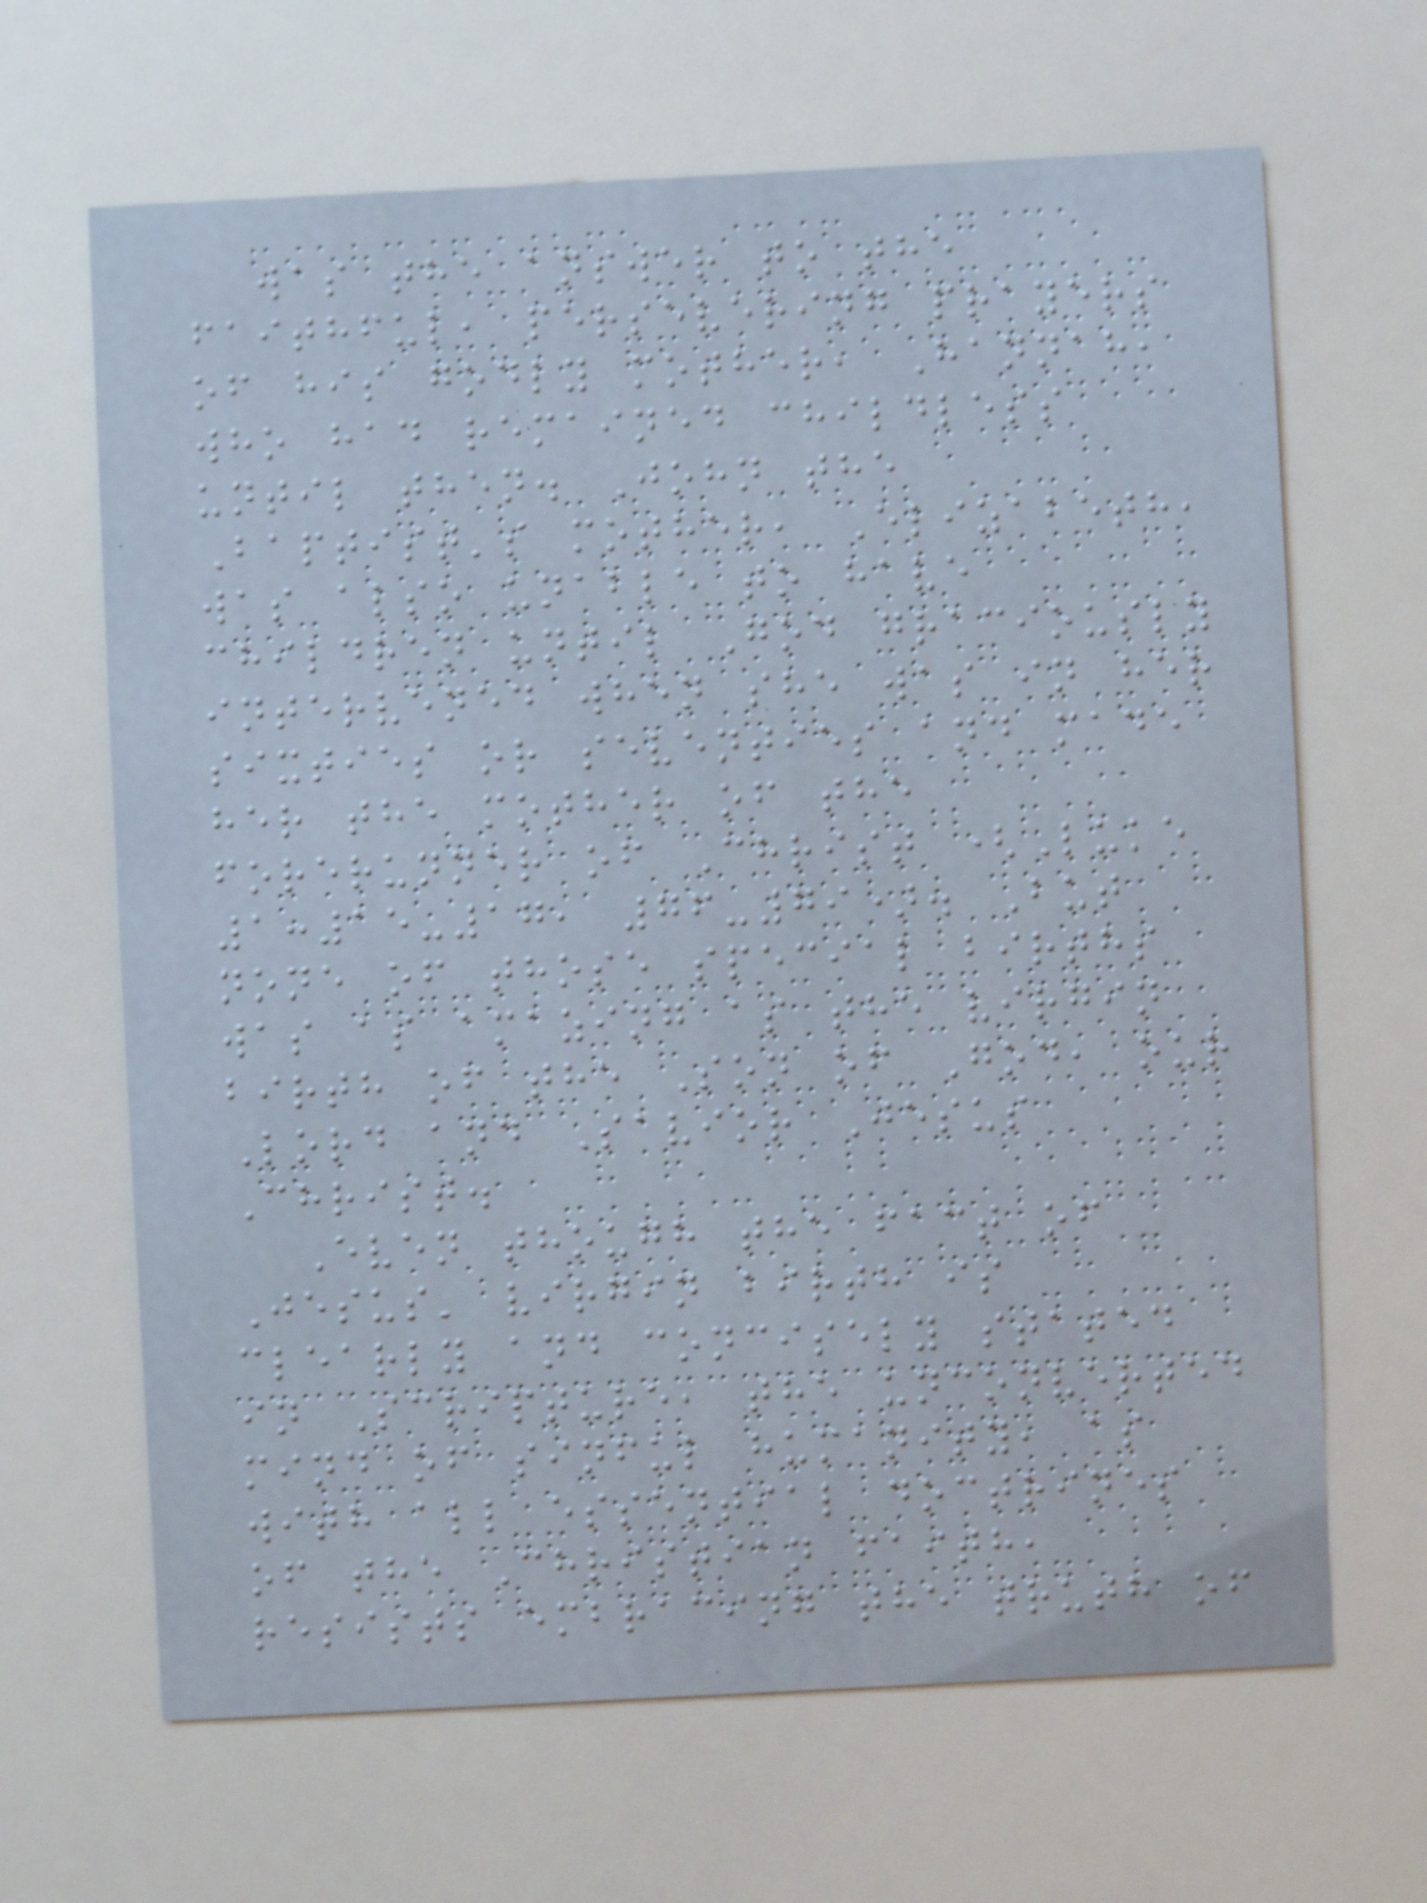was the answer to the
faithful, persevering prayers
of his godly mother, Hannah,
who had remained childless
until then. John the
Baptist's mother, Elizabeth,
was also unable to have
children until God graciously
intervened when she was in her
sixties or seventies and made
her the mother of the
forerunner of Christ (Luke
1:15-17, 76-79). But
none of those special births
was as amazing as the virgin
birth of the Son of God, our
Lord and Savior Jesus
Christ.
Even though the fact of
Jesus' virgin birth is
clearly and concisely stated
in Scripture, the unconverted
mind of sinful humanity, as
with all essential doctrines
of the Christian faith,
resists embracing the truth of
